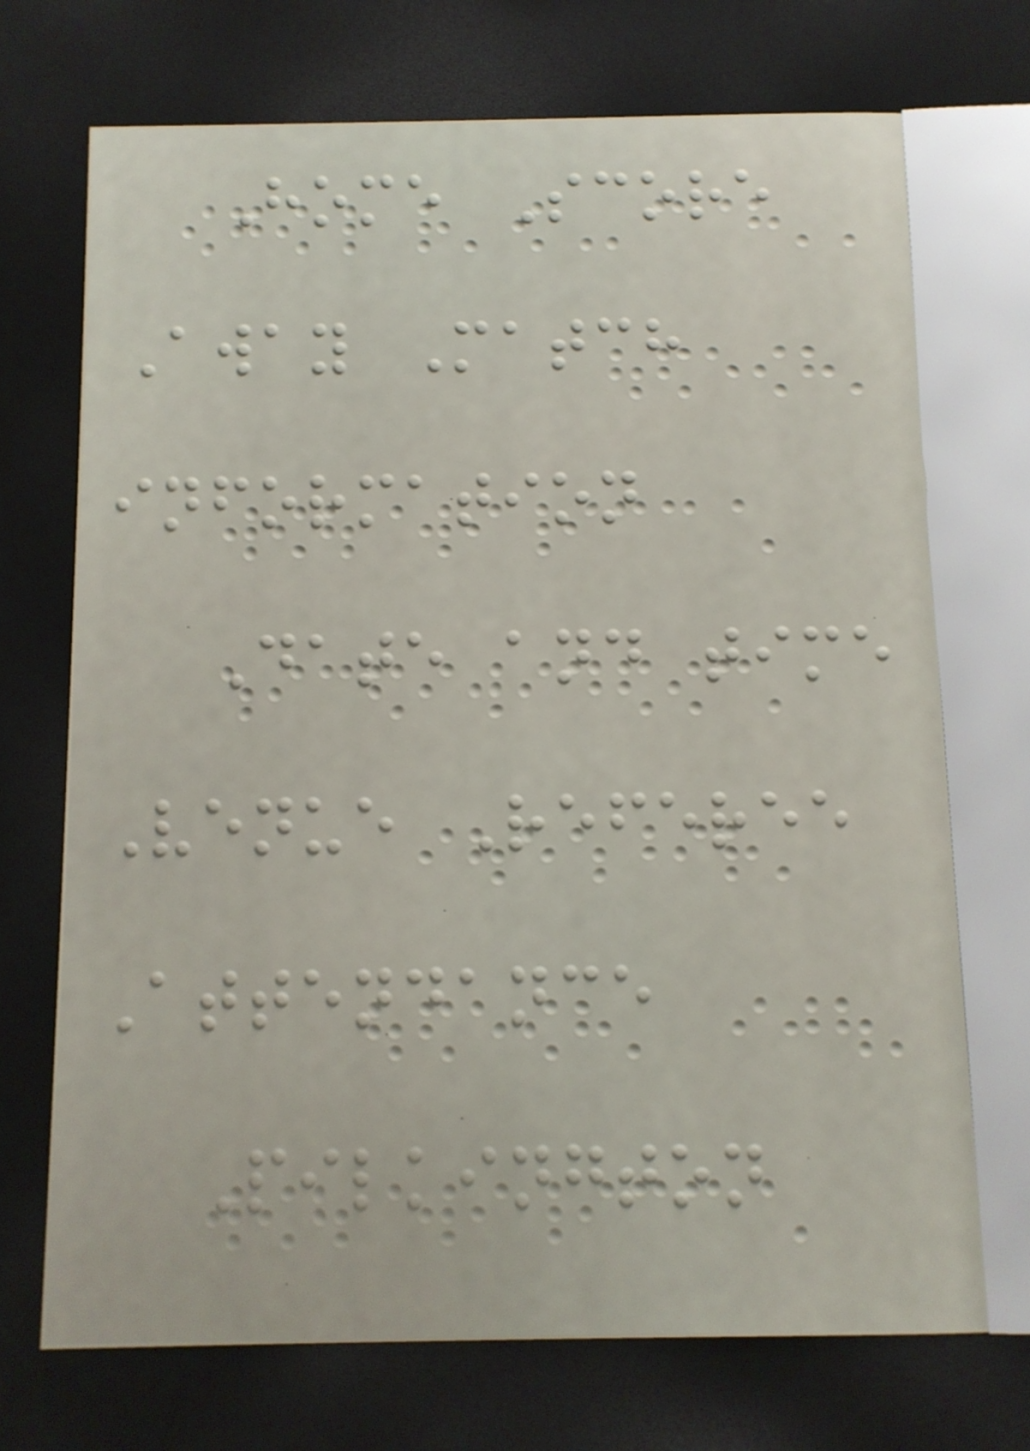Home Score
Away Match
information
Date and time
Venue Referee
Attendance
Pilkington
